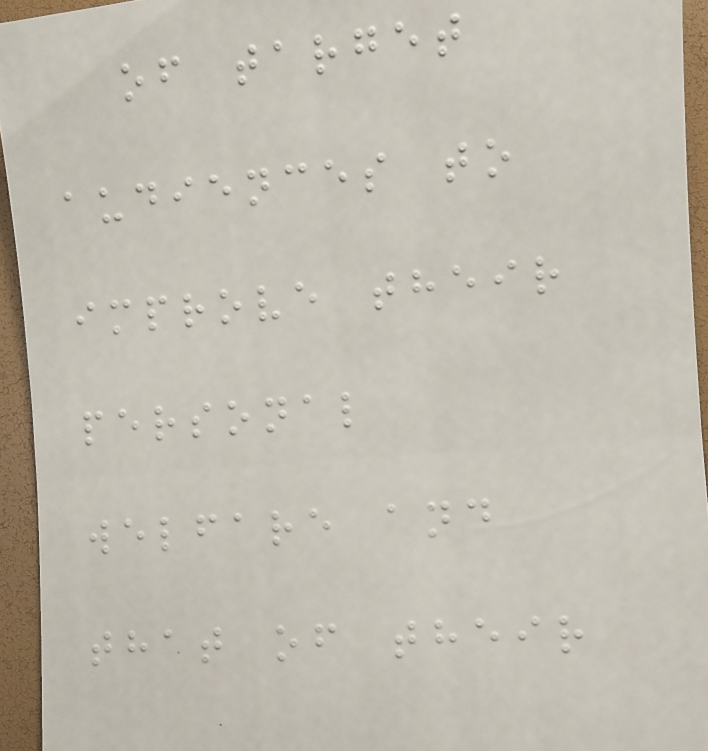of target
audiences to
improve their
personal
welfare and
that of their
